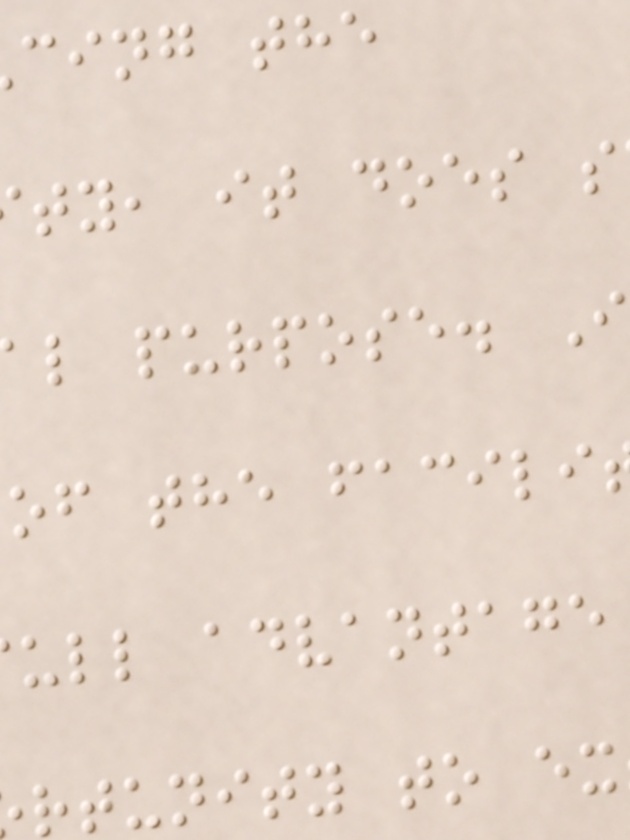cing the
ty, it does s
l purpose. I
of the facili
ull advantage
rtunity to ex
